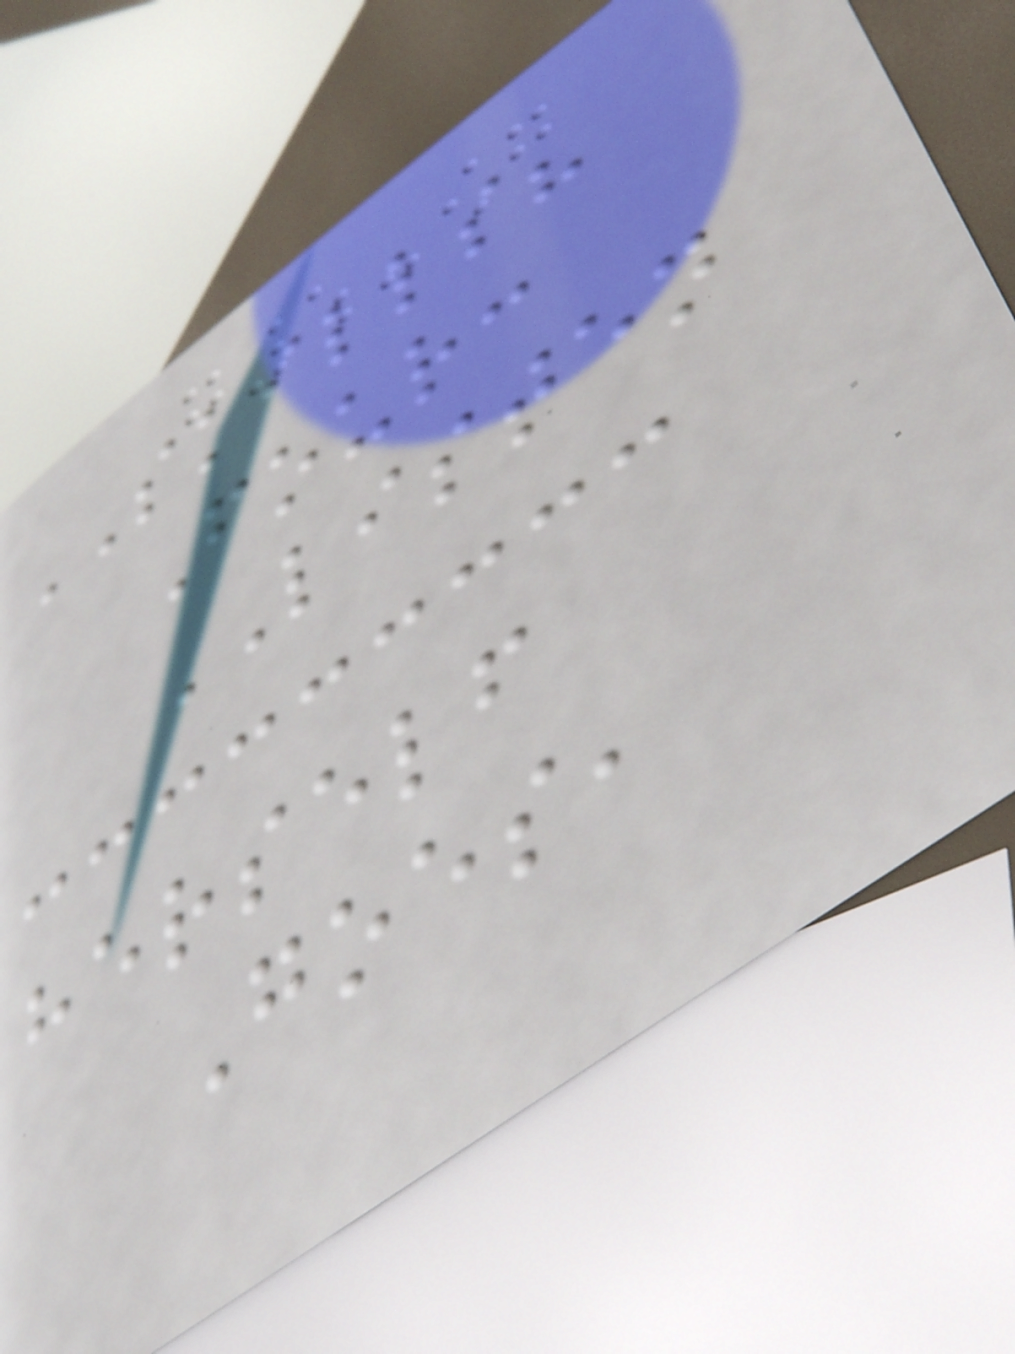SKILLS?
Four:
LISTEN
herself
Goes,
